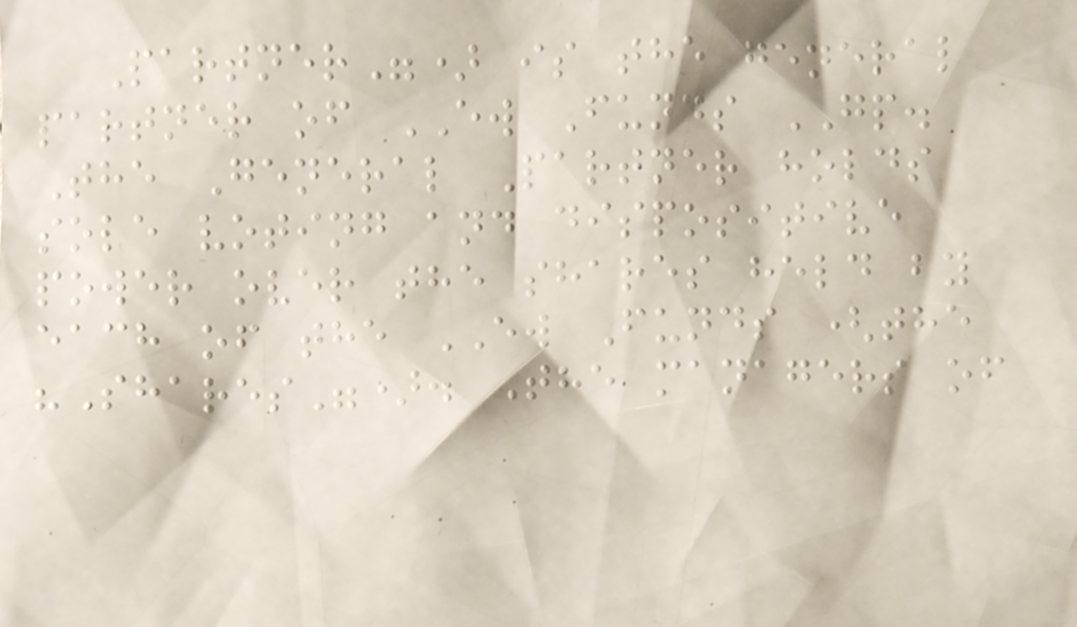Partner") is the general
partner of EW Funds GP.
The General Partner holds
sole voting and dispositive
power over the shares held by
each of the EW Funds (the
"Shares"). The managers of
